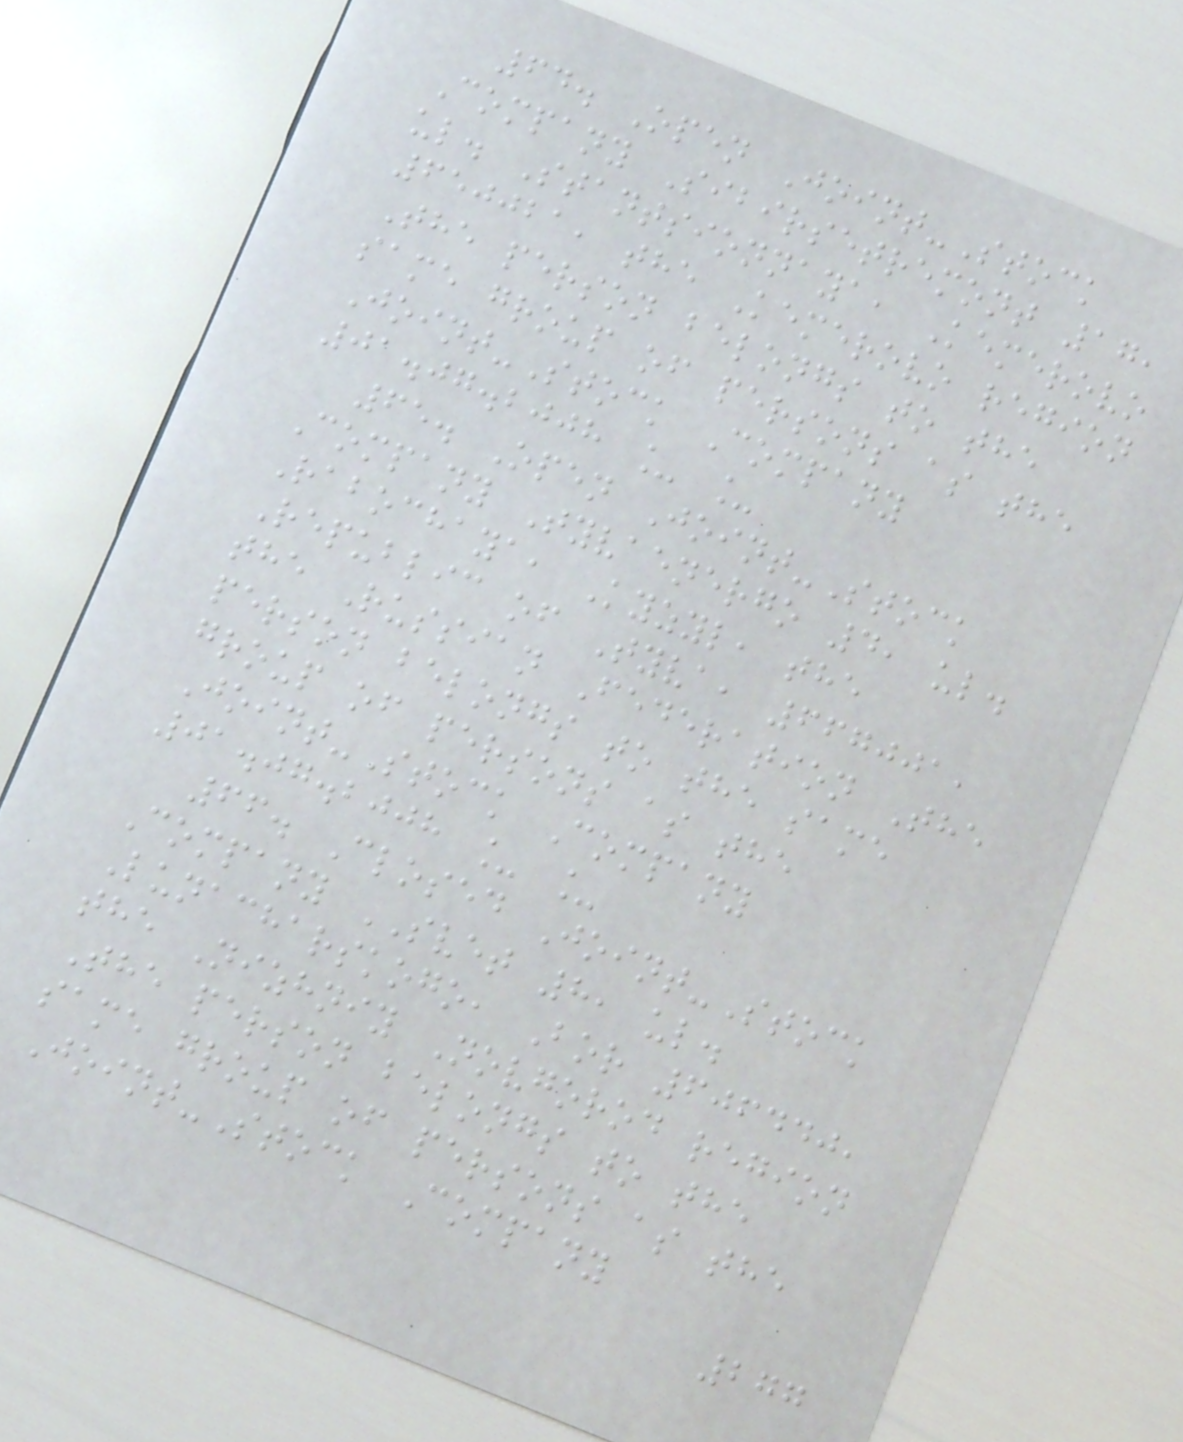64. Open Joint-Stock
Company Sibirsetremont 17,
ul. Stantsionnaya, Kemerovo
650021, the Kemerovo region
The person belongs to the
same group of persons as the
Joint-Stock Company
01.07.2008 _ _
65. Open Joint-Stock
Company Tyvaenergo 4, ul.
Rabochaya, Kyzyl, the
Republic of Tyva, 667001,
the Russian Federation The
person belongs to the same
group of persons as the
Joint-Stock Company
01.07.2008 _ _
66. Closed Joint-Stock
Company SVET 8, ul.
Lunacharskogo, Bor 606440,
the Nizhniy Novgorod region
The person belongs to the
same group of persons as the
Joint-Stock Company
277
